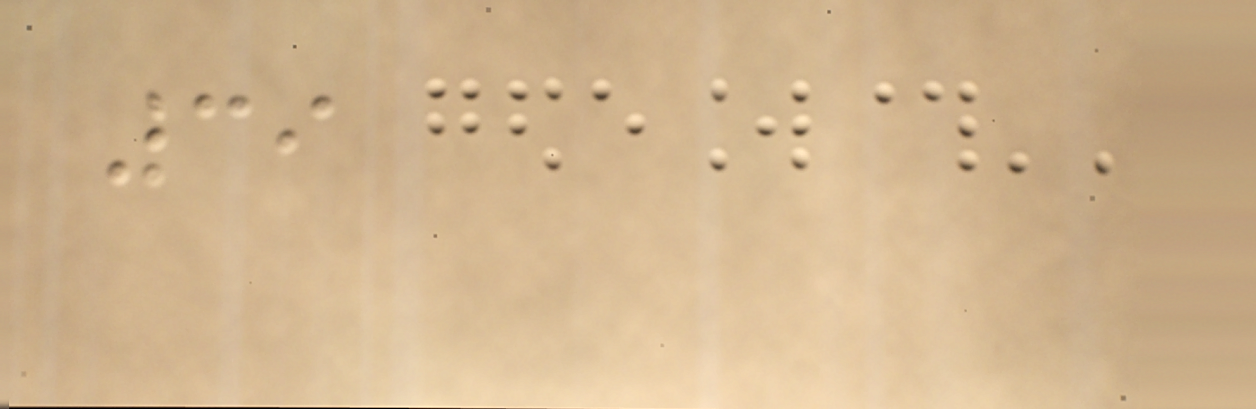39
